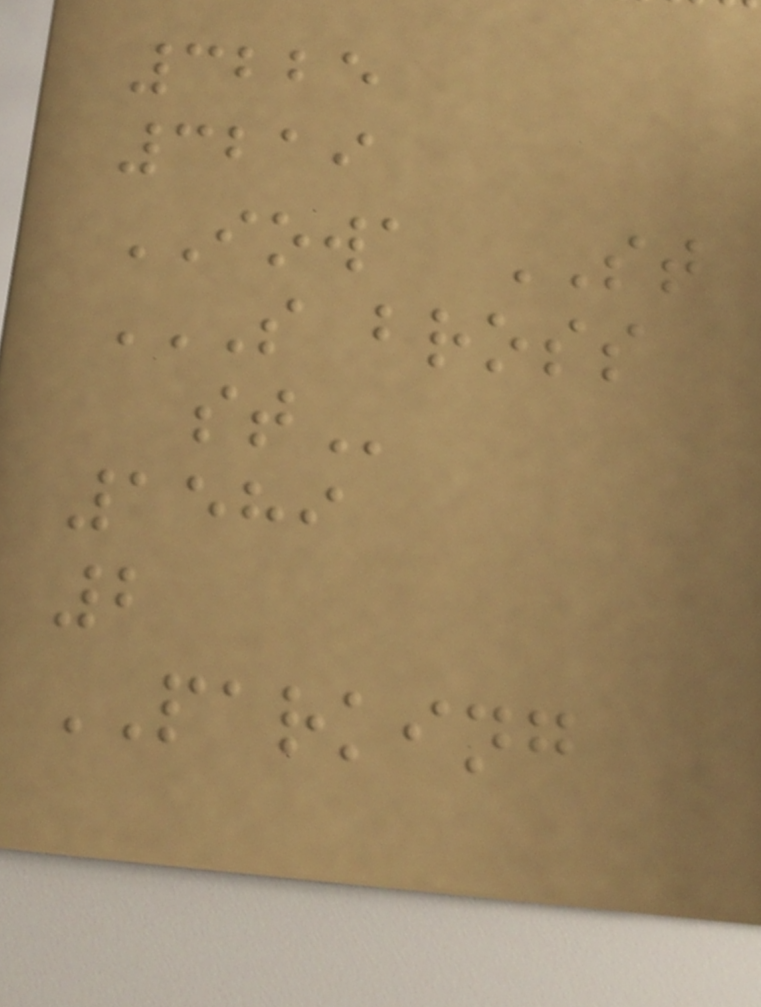3225
3219
IOWA ST
S BROSS
ST
1589
2
PARKING
